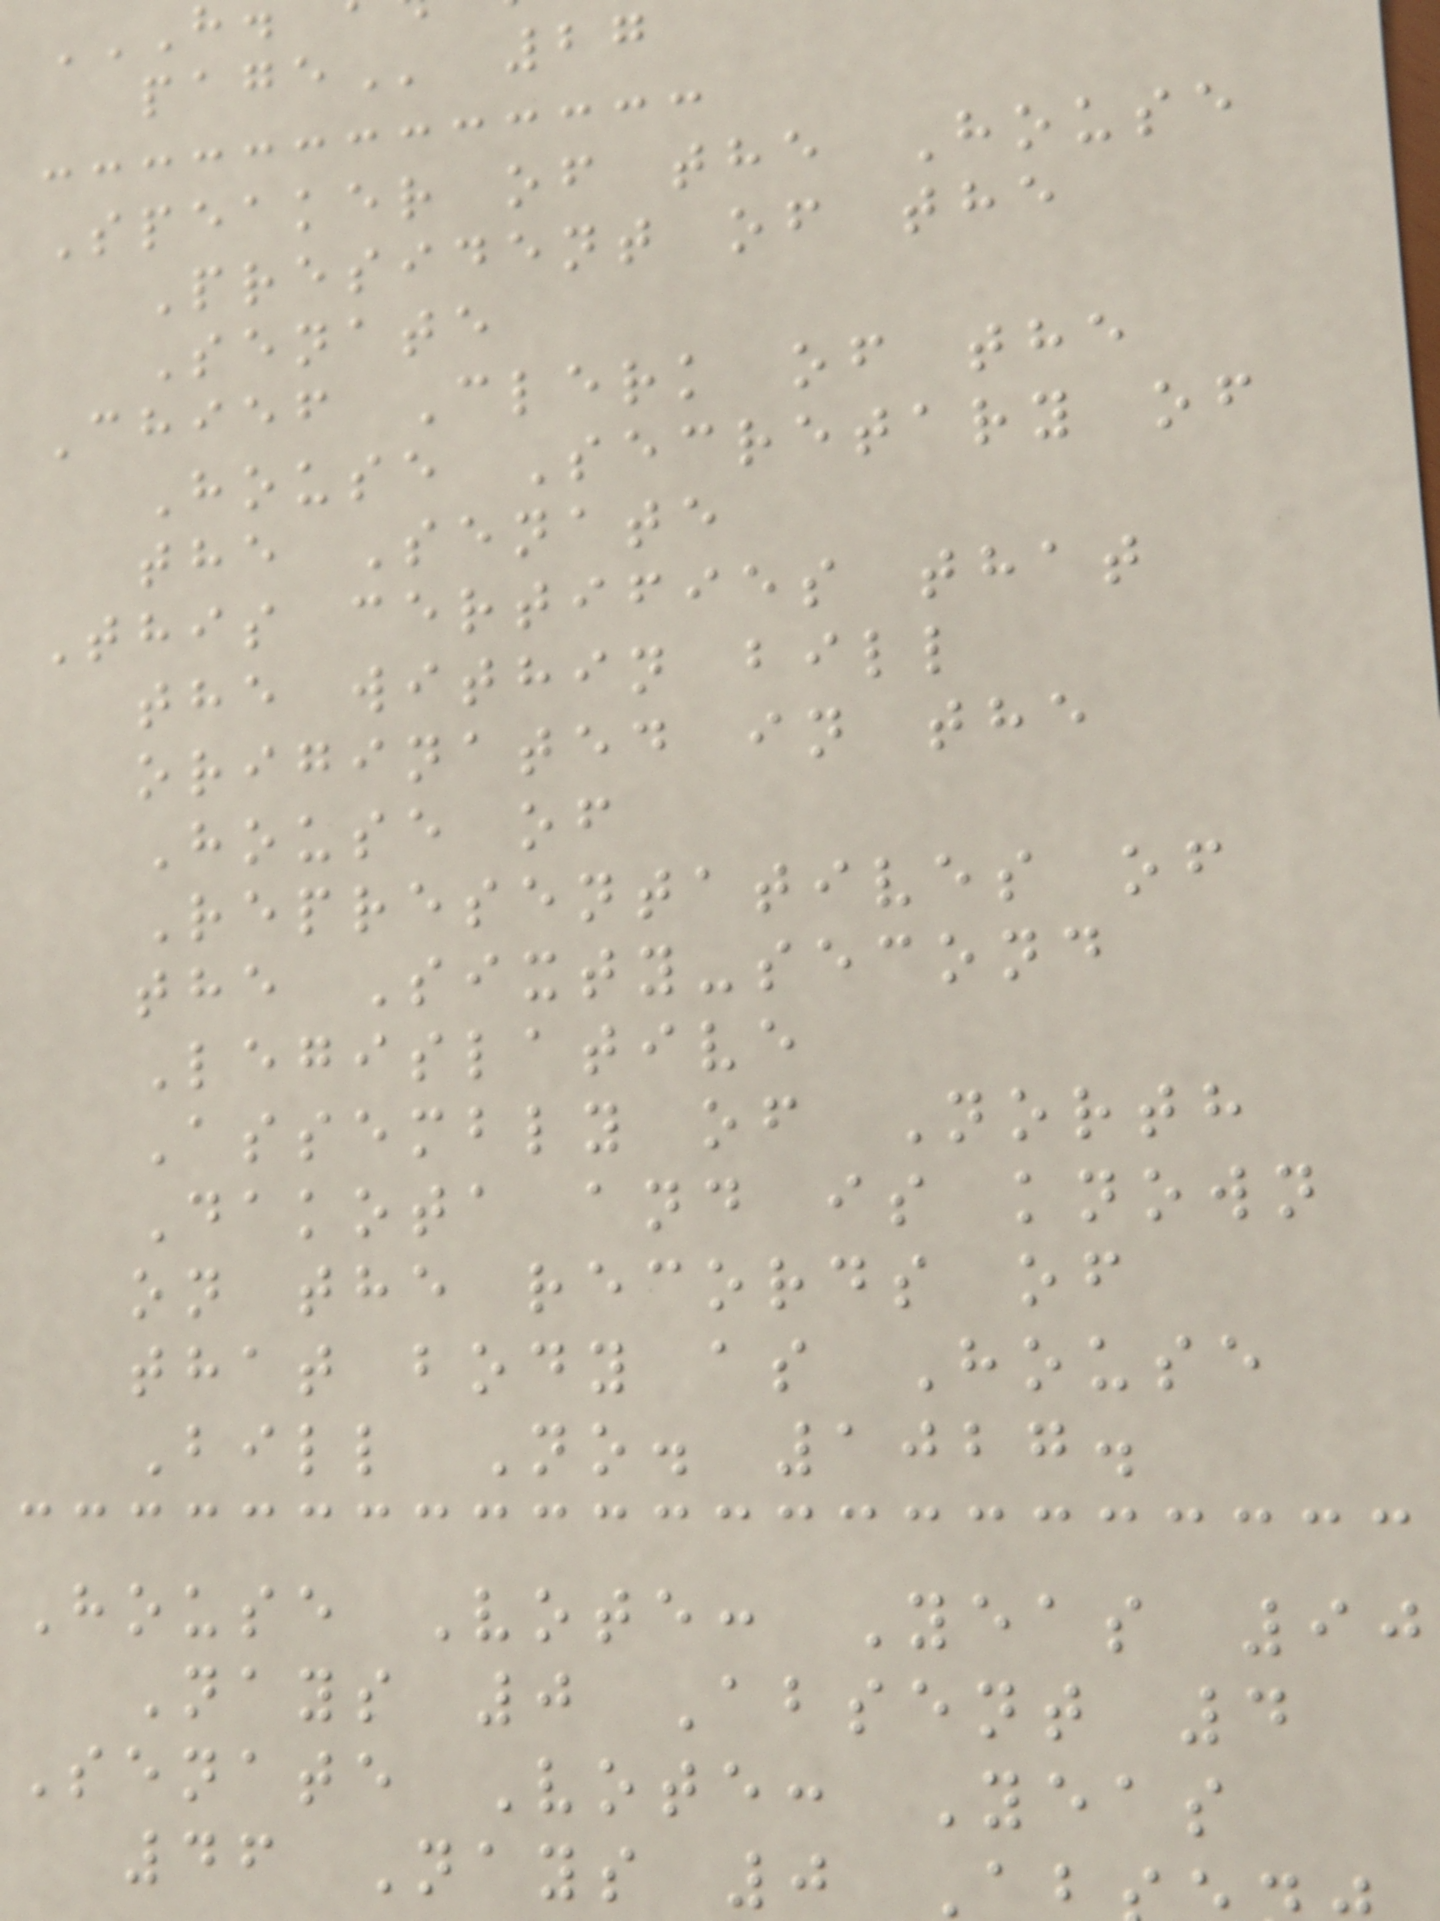Speaker of the House
President of the
Senate
Chief Clerk of the
House Secretary of
the Senate
This certifies that
the within bill
originated in the
House of
Representatives of
the Sixty-second
Legislative
Assembly of North
Dakota and is known
on the records of
that body as House
Bill No. 1027.
House Vote: Yeas 90
Nays 0 Absent 4
Senate Vote: Yeas
46 Nays 0
